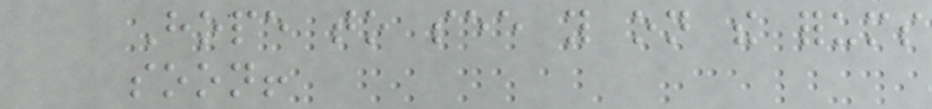Hope to see you on the forums
soon!
